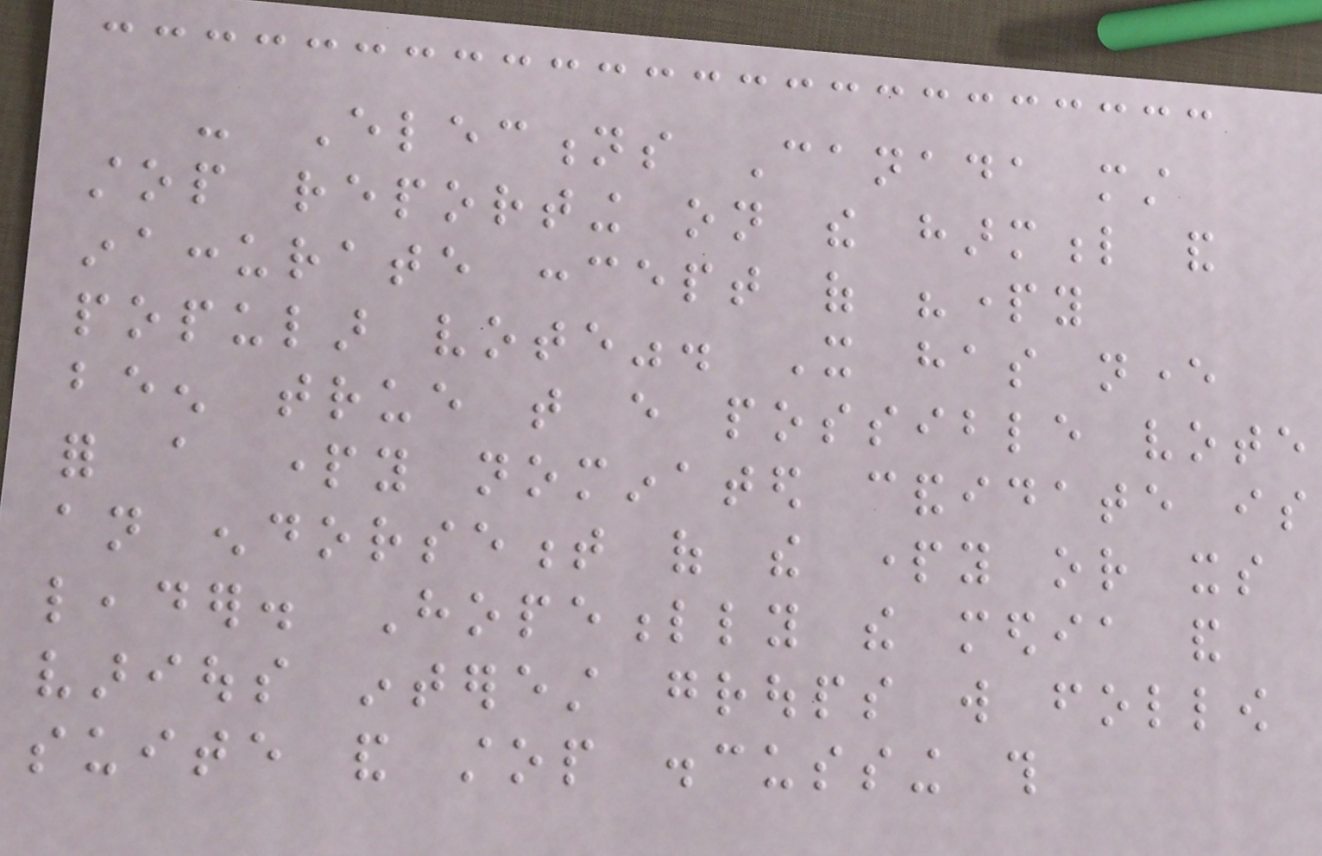- Elections Canada must
stop reporting on the harmful and
inaccurate concept of "party
popular vote". It has never
been true that every possible vote
for a party nominated candidate is
an endorsement of the party or its
leader. Hopefully the media and
various interest groups will follow
suite and stop discussing this
